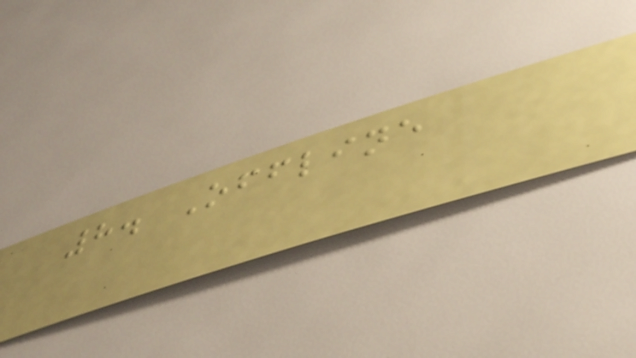8. Offline
